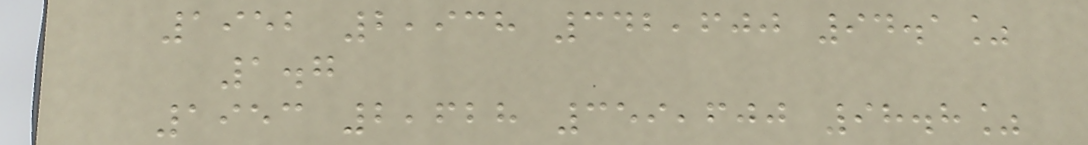1952 2,938 342,600 94.1%
1.7
1953 2,628 359,600 98.8%
